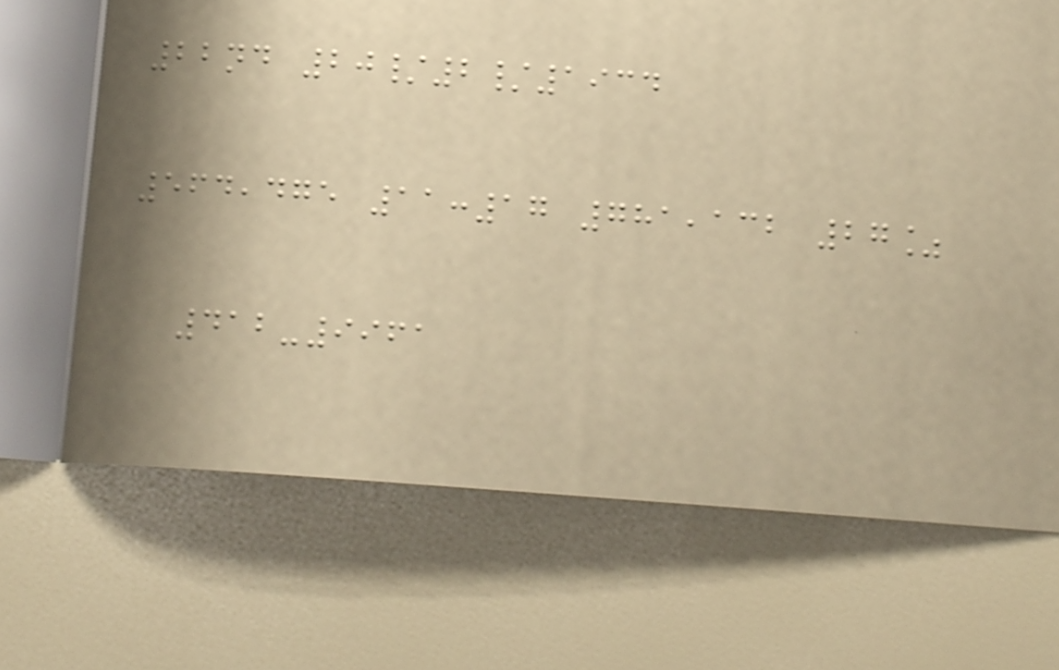22nd 20/2/1934
564,475 11:17 781,132 27%
412-9961
